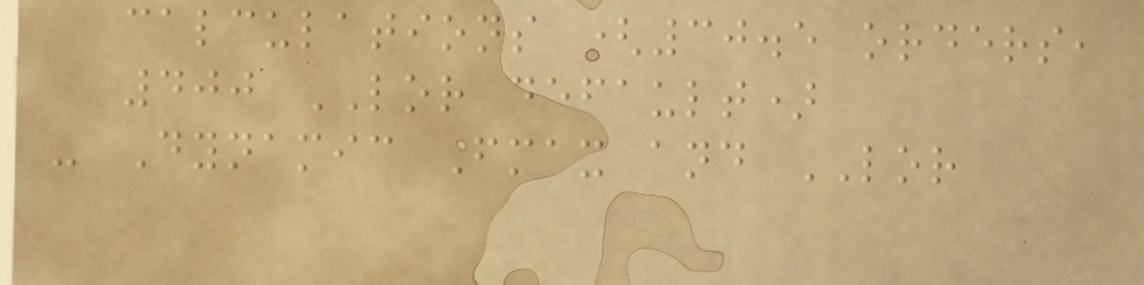calculations (30.5 orders,
400 LOR default)
- Dynamic Fmax and LOR
